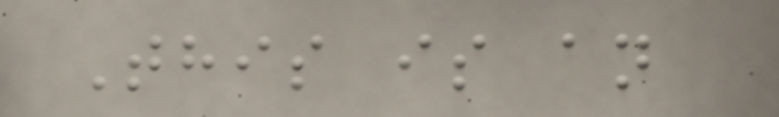This is an
